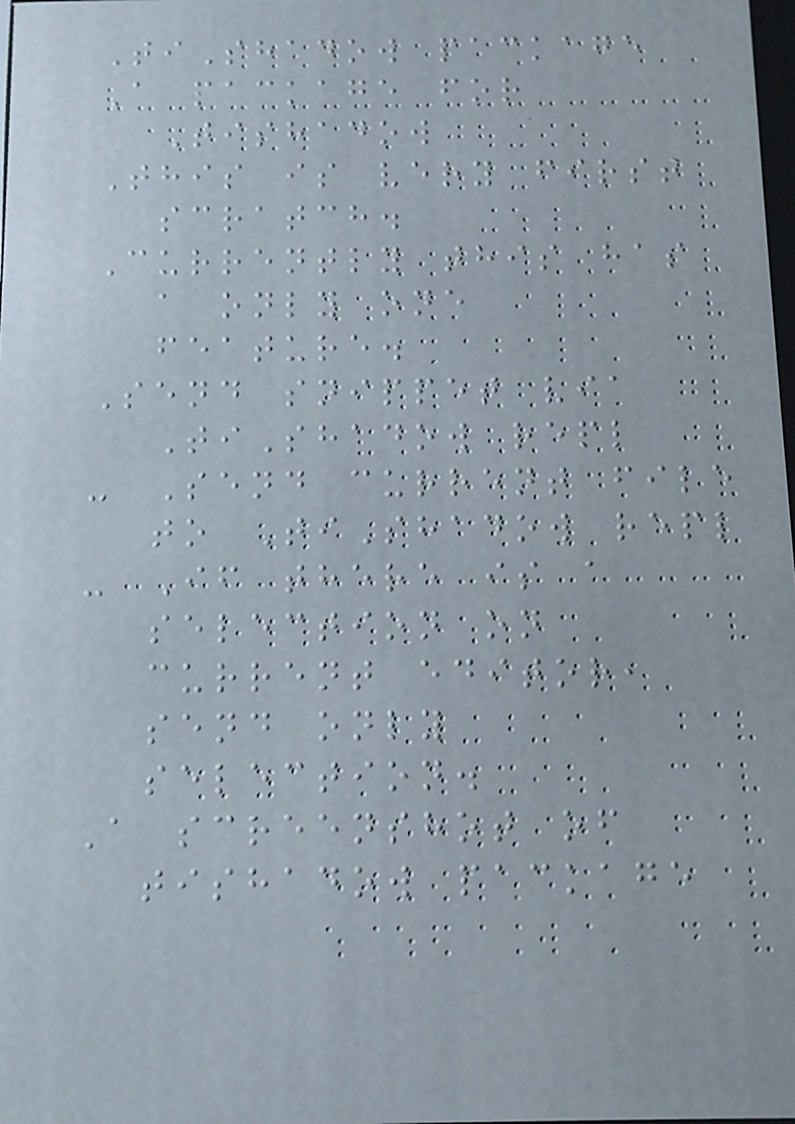TiShadow package
A package for
Tishadow
This is very first
scratch.
Currently this has
a only one
feature.
Send snippet via
TiShadow repl
- Send current file
to TiShadow repl
- If there is a
selection on
current editor,
send only
selection.
A screenshot of
tishadow package
